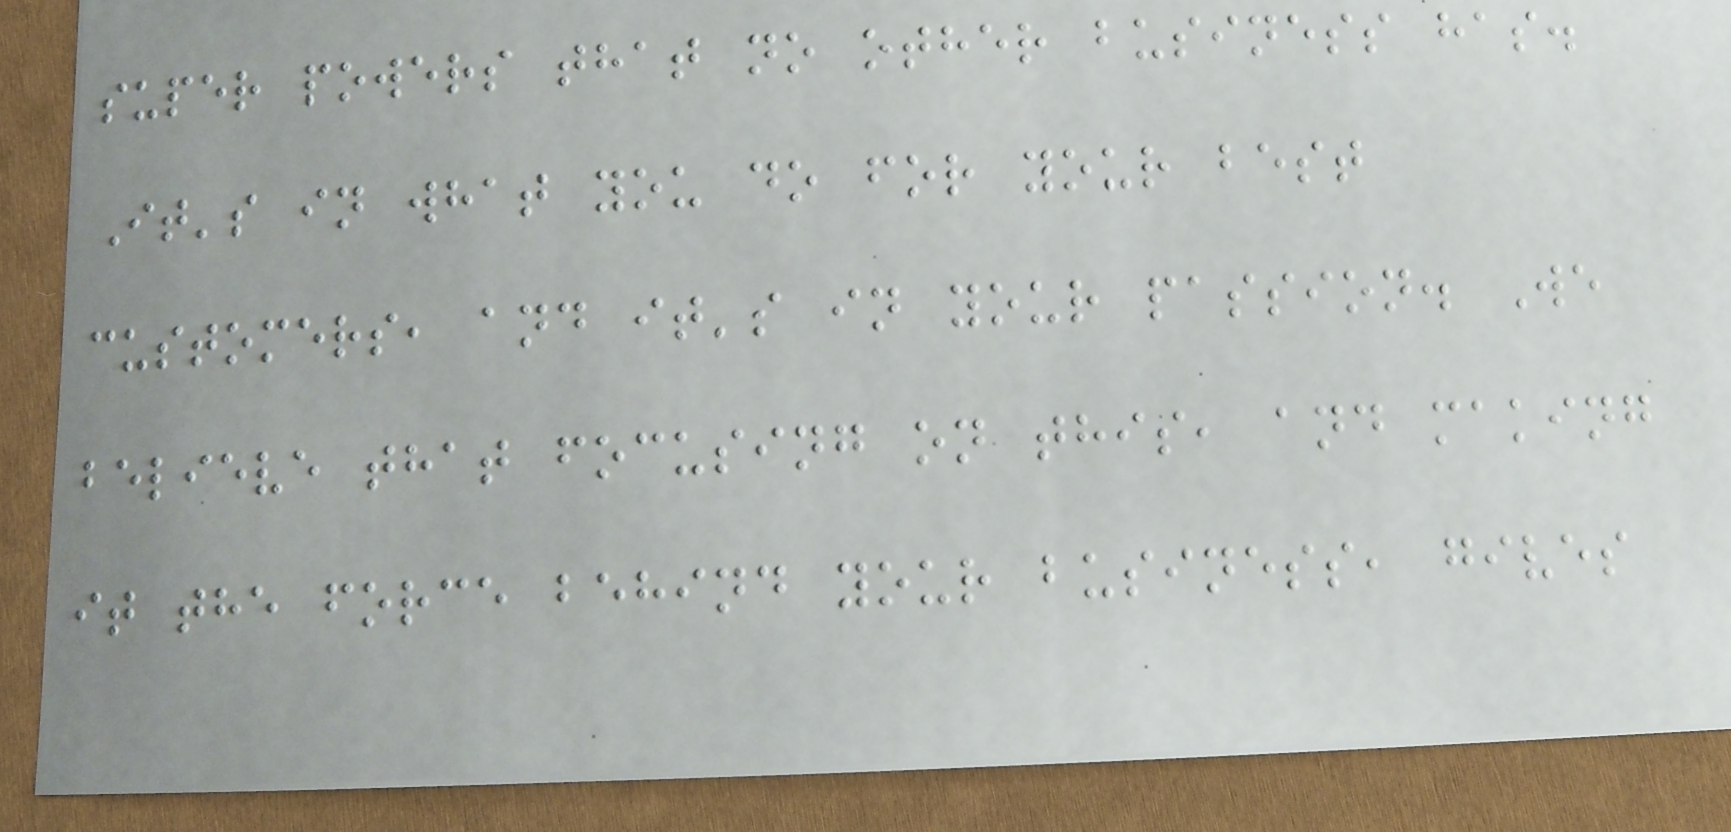super powers that no other business has.
It's in what you do for your best
customers, and it's in your passion. We
believe that focusing on this, and making
it the force behind your business, gives
